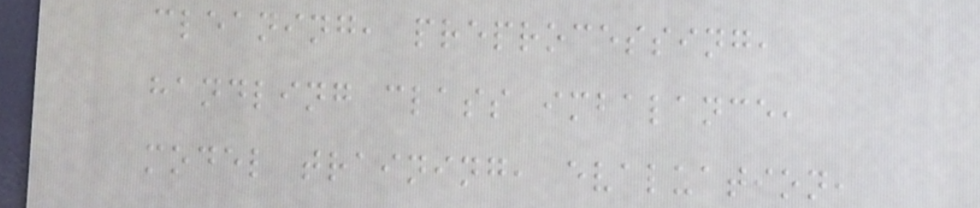cleaning, preprocessing,
handling class imbalance,
model training, evaluation,
